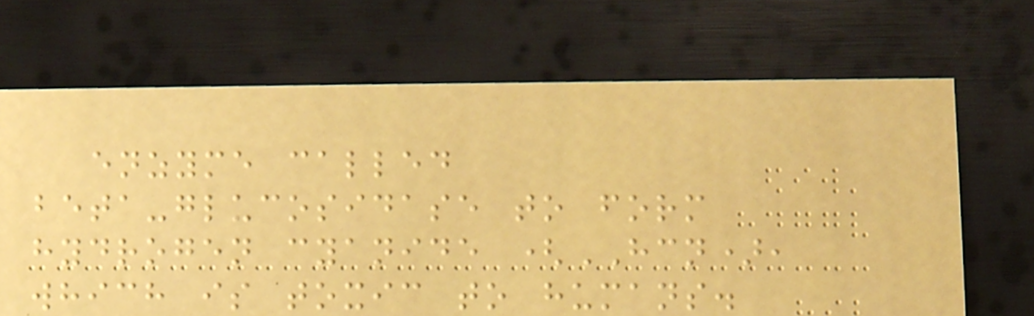enzyme called
beta-glucosidase to form
hydrogen cyanide (HCN),
which is toxic to humans.
